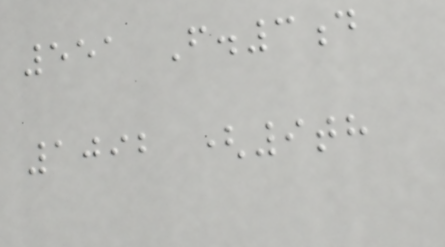551 F.3d
1092 (9th
